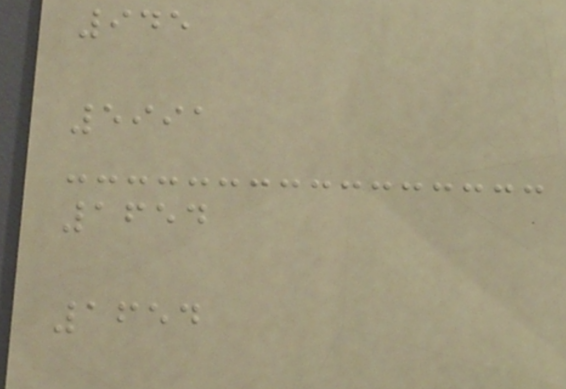945
5991
1654
1654
